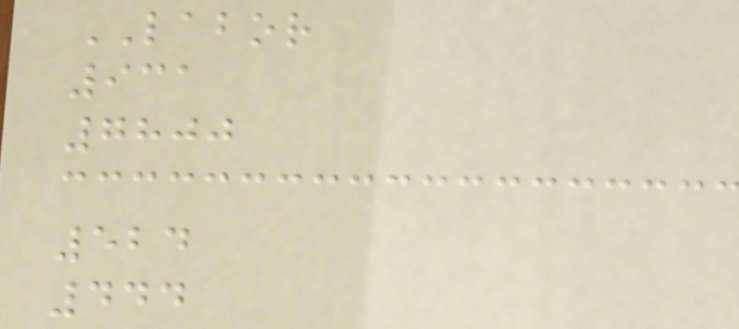LABOR
931
7800
524
444
